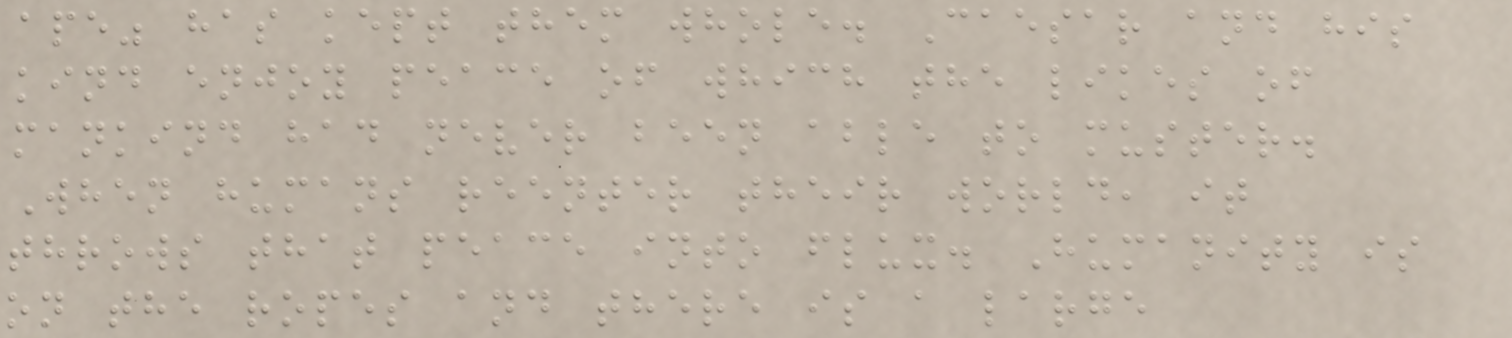ape" has kept them whole. Caesar and his
kind enjoy peace of which the likes of
mankind had never been able to muster.
When humans reenter their world, it
throws that peace into flux. Humanity is
on the ropes and there is a large
